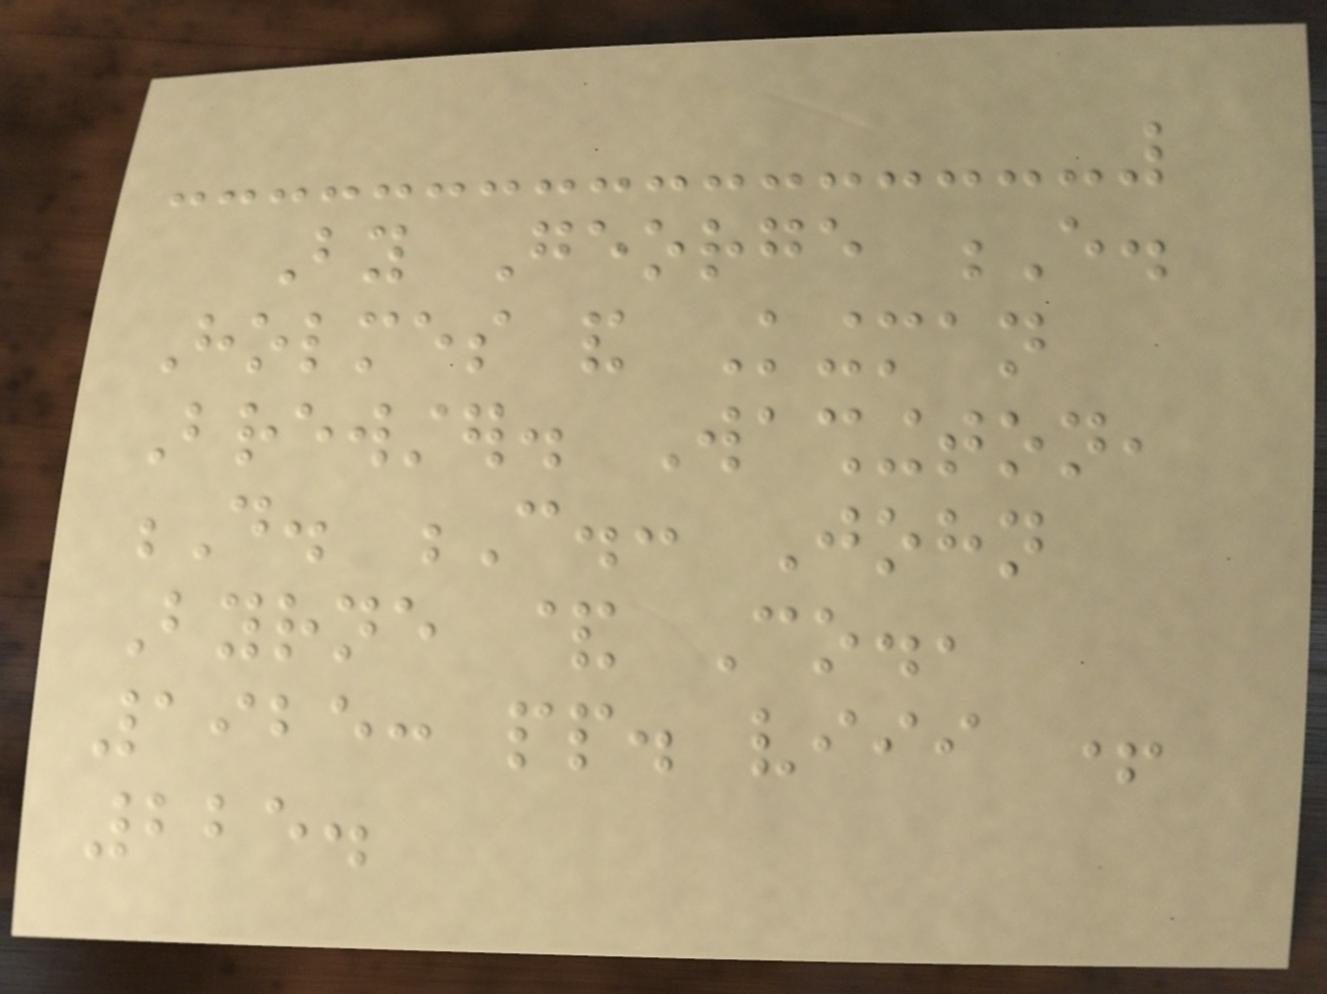By George E.
Holmes and Kingman
Brewster. Washington,
D. C.: John
Byrne & Co.,
1925: pp. viii +
225.
